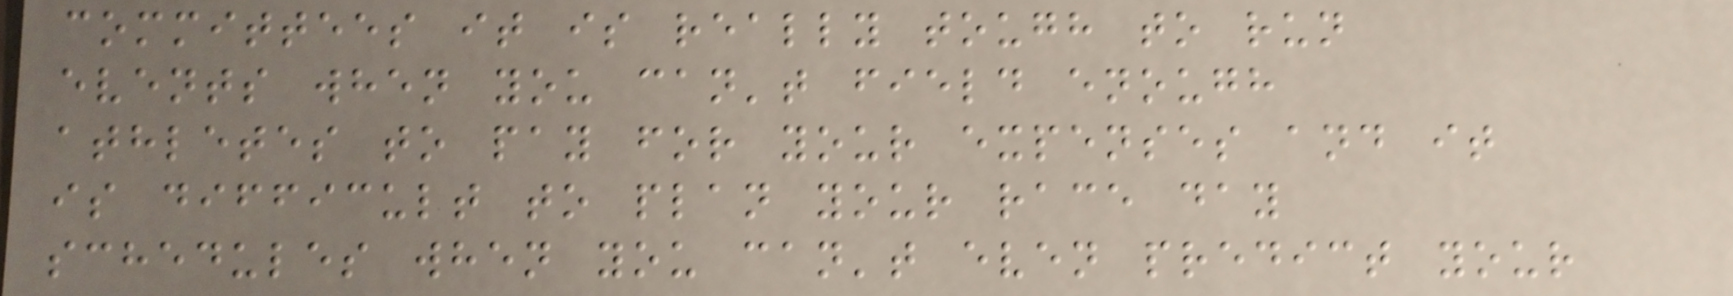committees it is really tough to run
events when you can't field enough
athletes to pay for your expenses and it
is difficult to plan your race day
schedules when you can't even predict your
